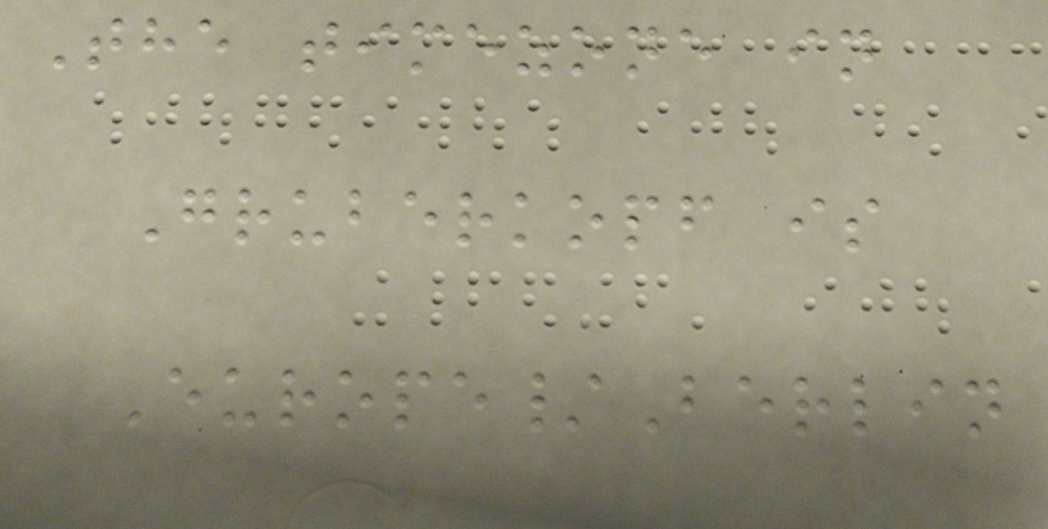The timezone in
Gruberkopf is
Europe/Berlin
